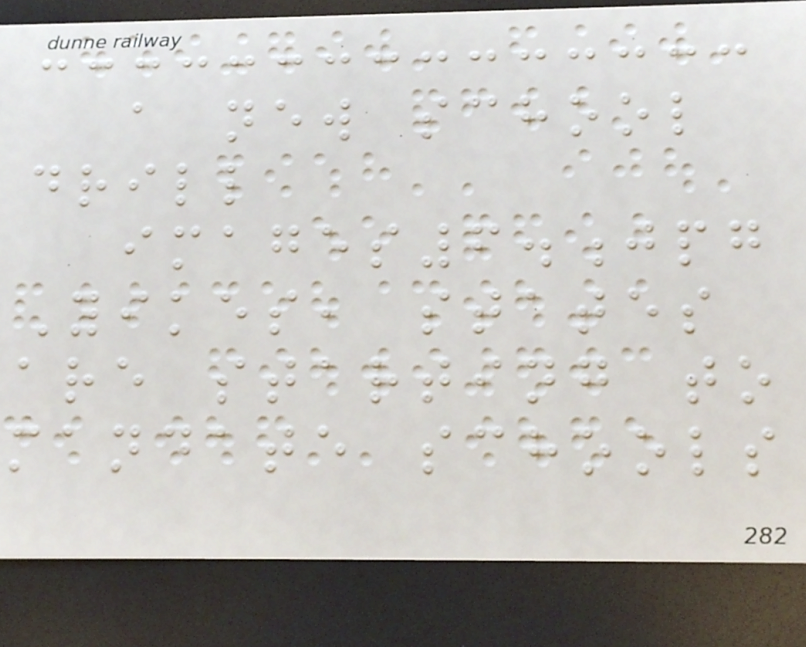a new school
drill
images6.jpg
Yikes, states
are starting to
mandate schools
